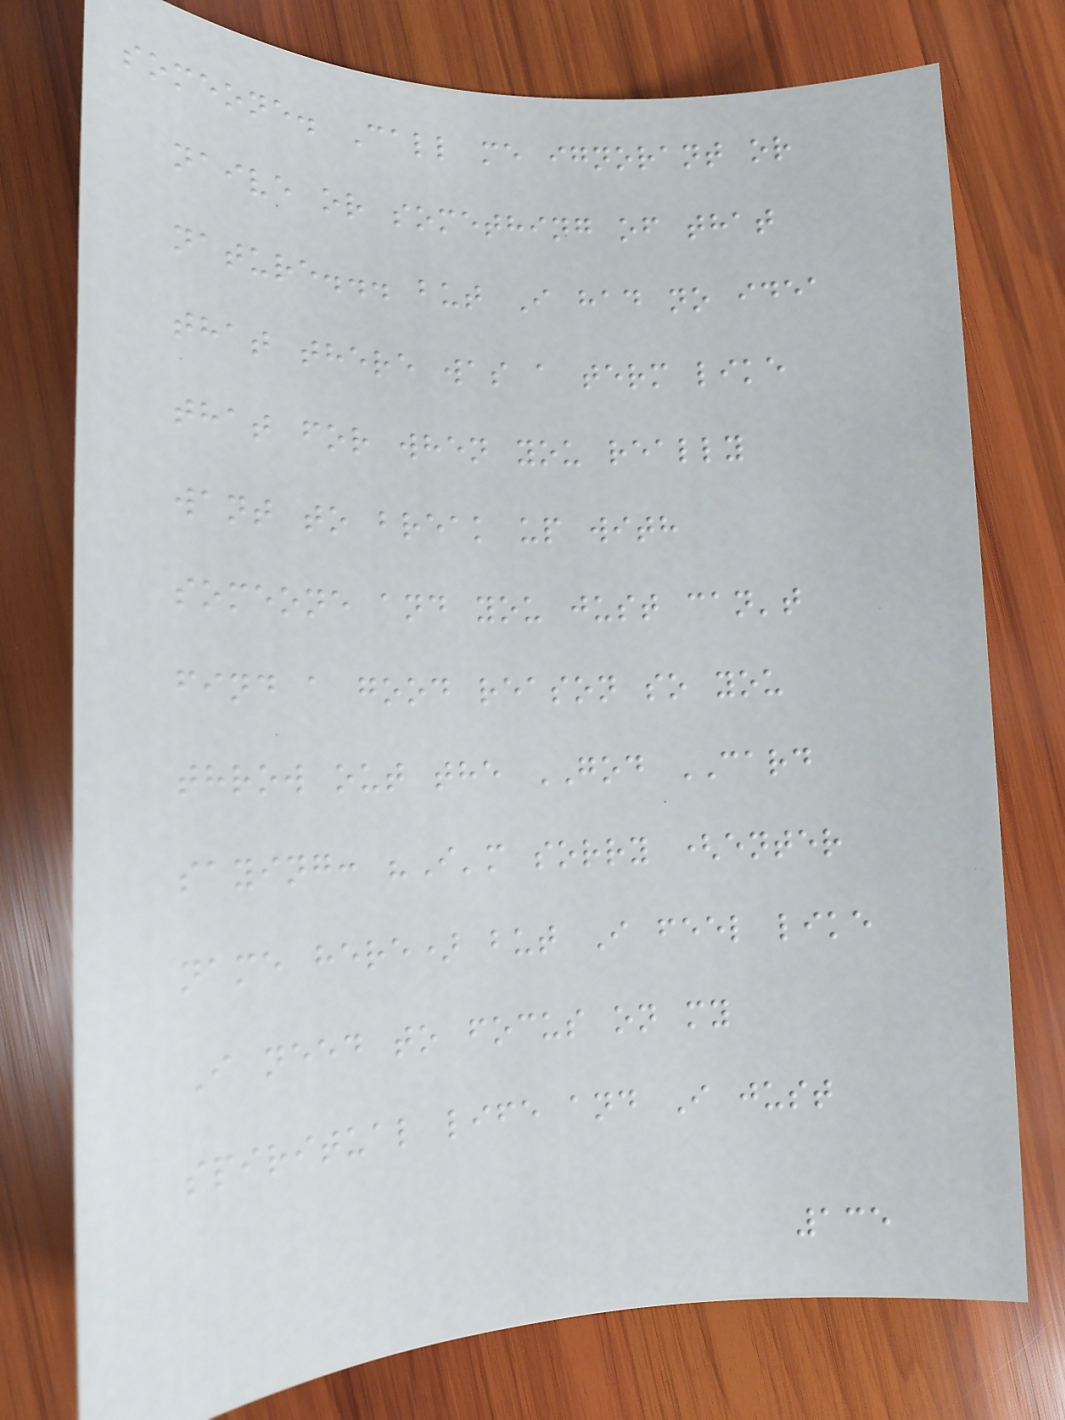someone. Call me ignorant or
naive or something of that
nature... but I had no idea
that there was a term like
that for when you really
want to break up with
someone and you just can't
find a good reason so you
throw out the GOD CARD
saying: "I'm sorry (enter
name here) but I feel like
I need to focus on my
spiritual life and I just
135
